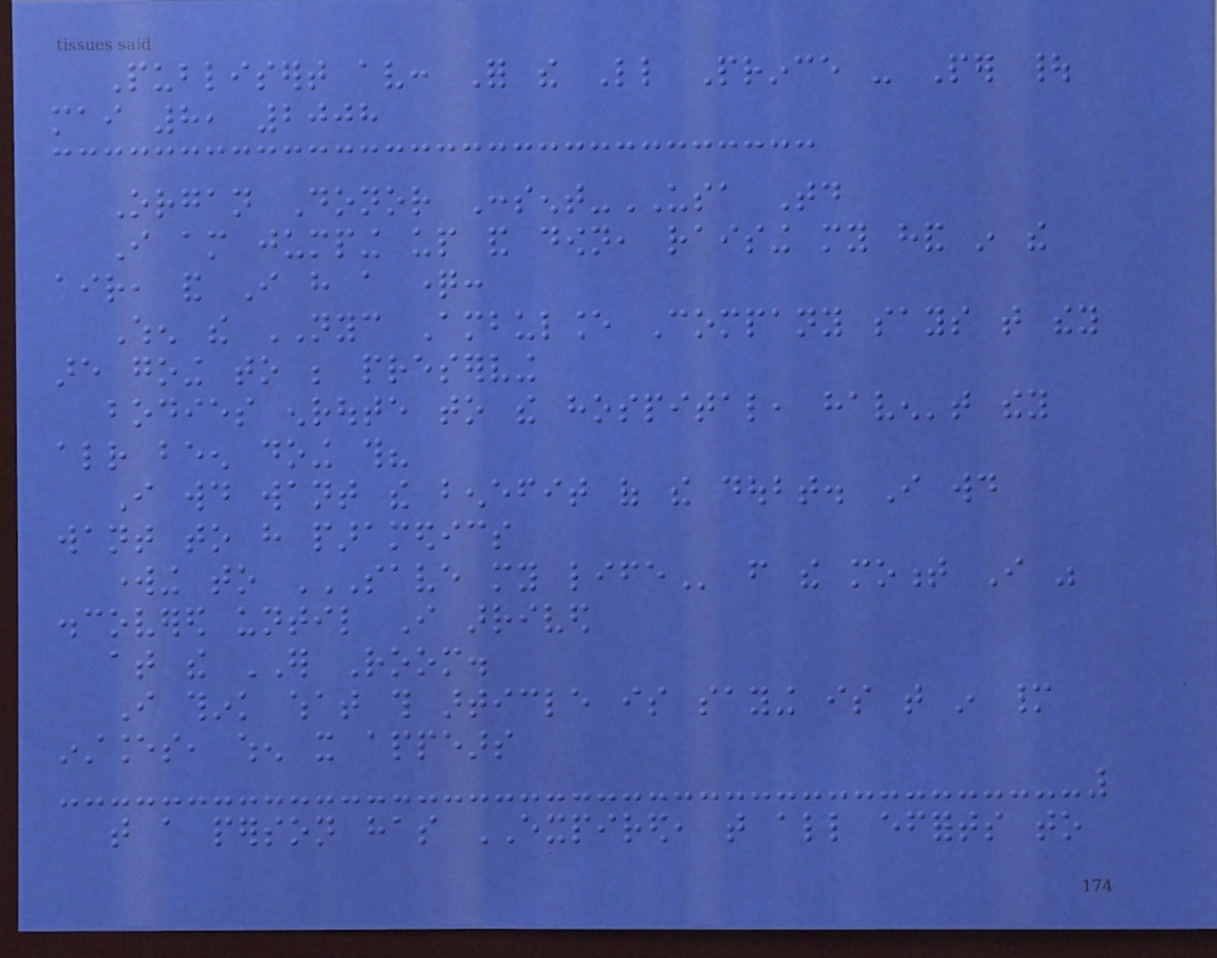Publisert av: For the Little Prince - Per |
mai 8, 2008
Organ Donor Consent-USA Today
I am jumping up and down, raising my hand in the
air, and I have a question:
When the NYC Ambulance Company says that they
are going to be preserving
bodies enroute to the hospital, haven't they
already been doing this?
I would want the benefit of the doubt. I would
want to have paramedics
working to SAVE MY LIFE from the moment I was
discovered until I arrived
at the ER Room.
I think what this article is saying is that in many
instances, when it appears
that a person has EXPIRED, that all efforts to
